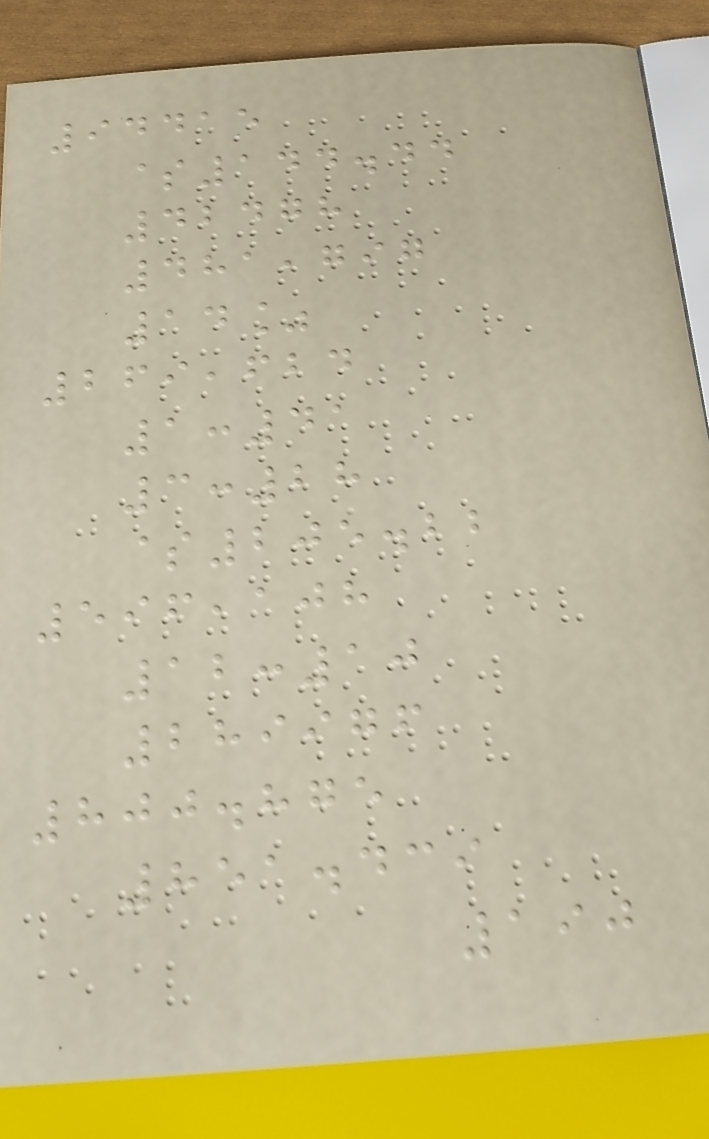94415
$144.44
42478
481,797
14%
269,624
1:41
3:28
$205.22
596,108
12:10
289976
800.875
851.439
190
